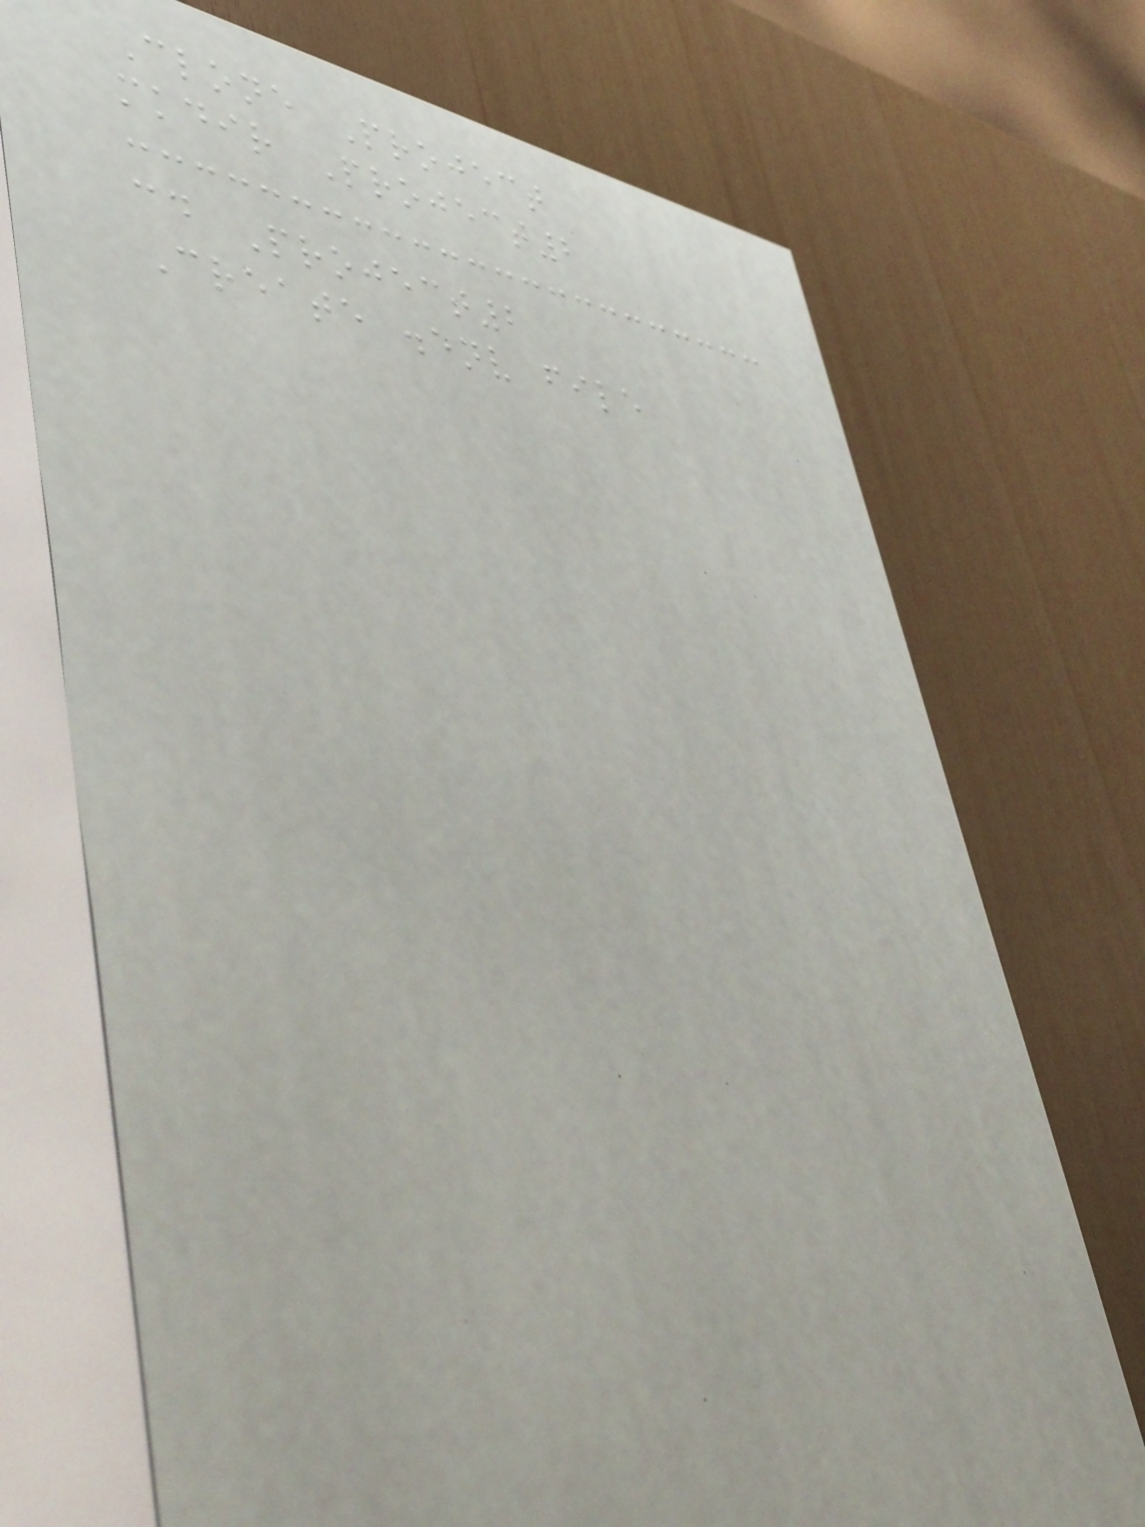Clone Project
mkdir Project2
cd Project2
Create .env file
